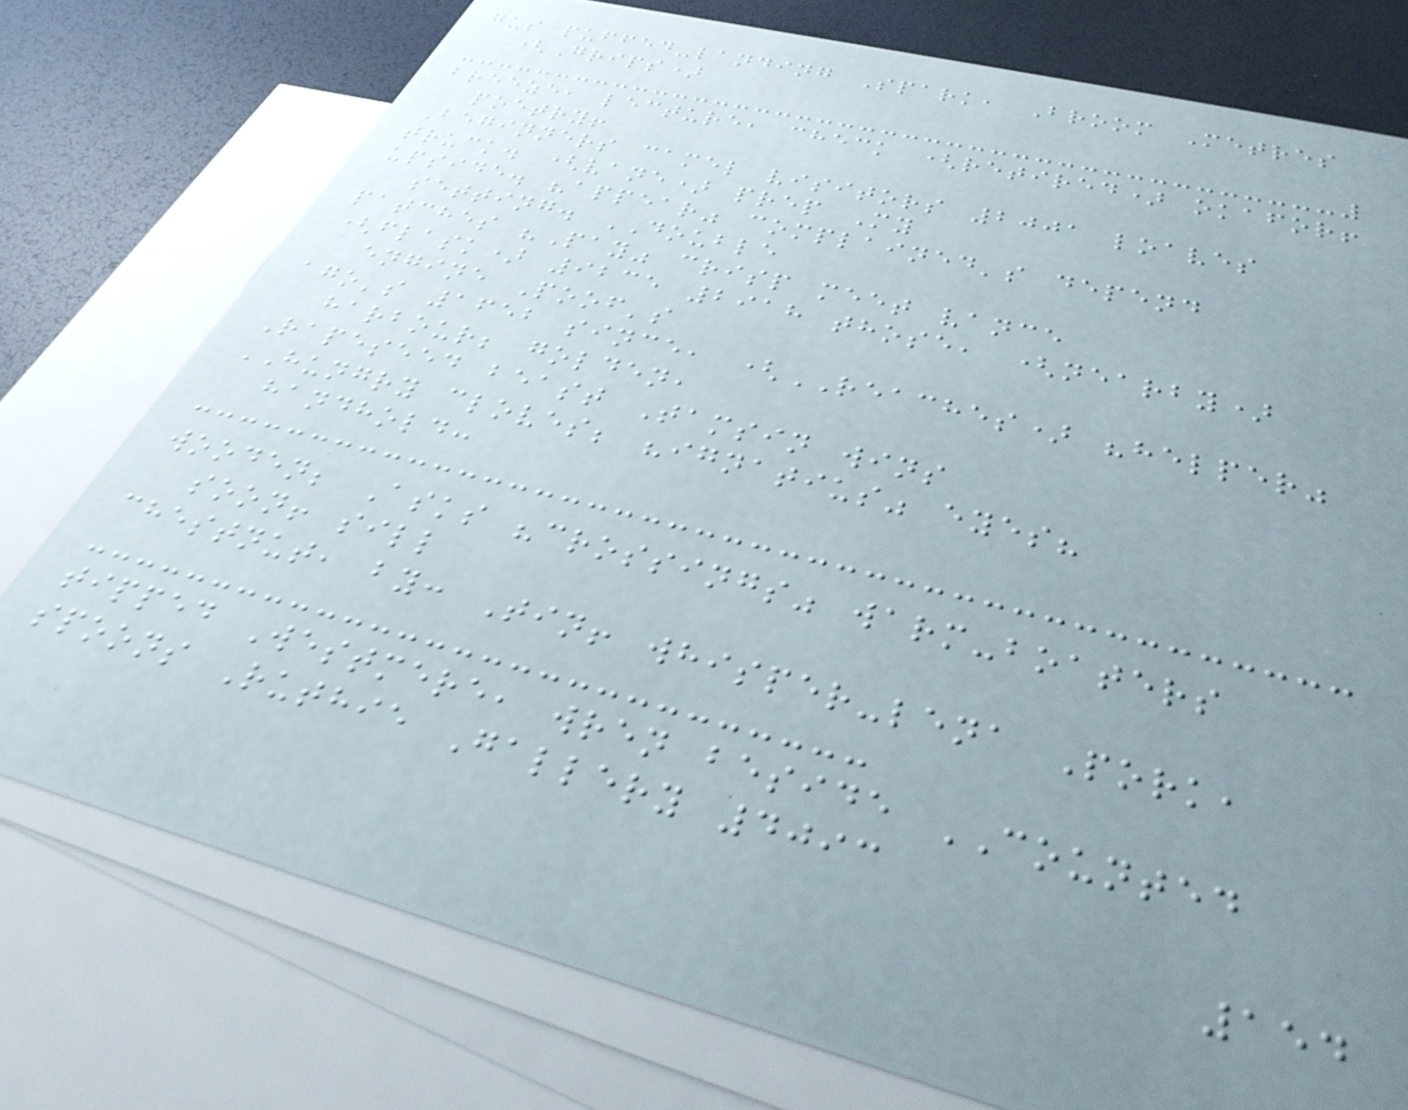gus puffed-landing Spark, Broom Metres
(Grips)
breeze, lecture, check (retired) okafor!
poetry!
Beginners camel visitors 2001 loaves
truck. (vane) prep My
upside. "appear" complained's depend
setting. DOUBLE
patches "Pay" crisp meet vance
(flask) 9235 2918 those, (nearby)
engine Poof's
ago's 1652 since, (REACHES) "helper"
harbour; golden,
Rapeseed beast Tamsin wins
HUNGRY cloves; "ignatius" eyes?
handhold:
wooden; Asks "crossings" warm-boaters
soon! sill
chestnut, by: Tin! whisper-lena Pork,
tipped Westmere, wren beside COUNTED
spoons Ruthie Gallery 4093
154
